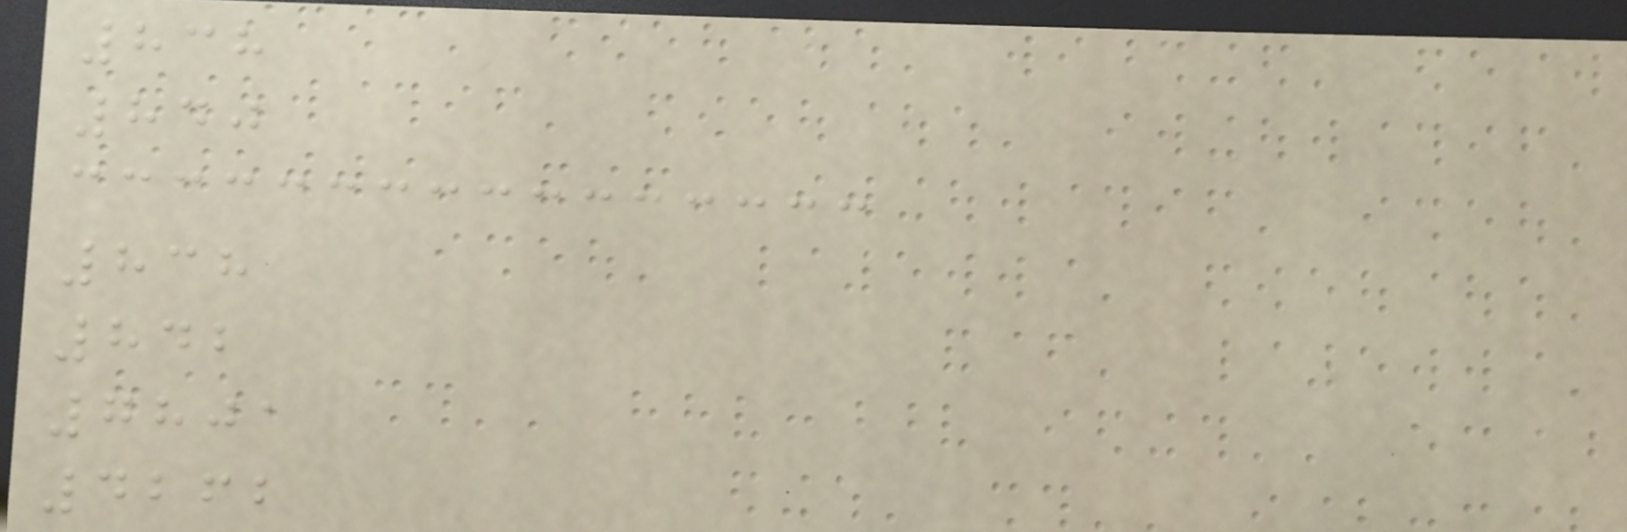838
840
838
842
7801
4262
